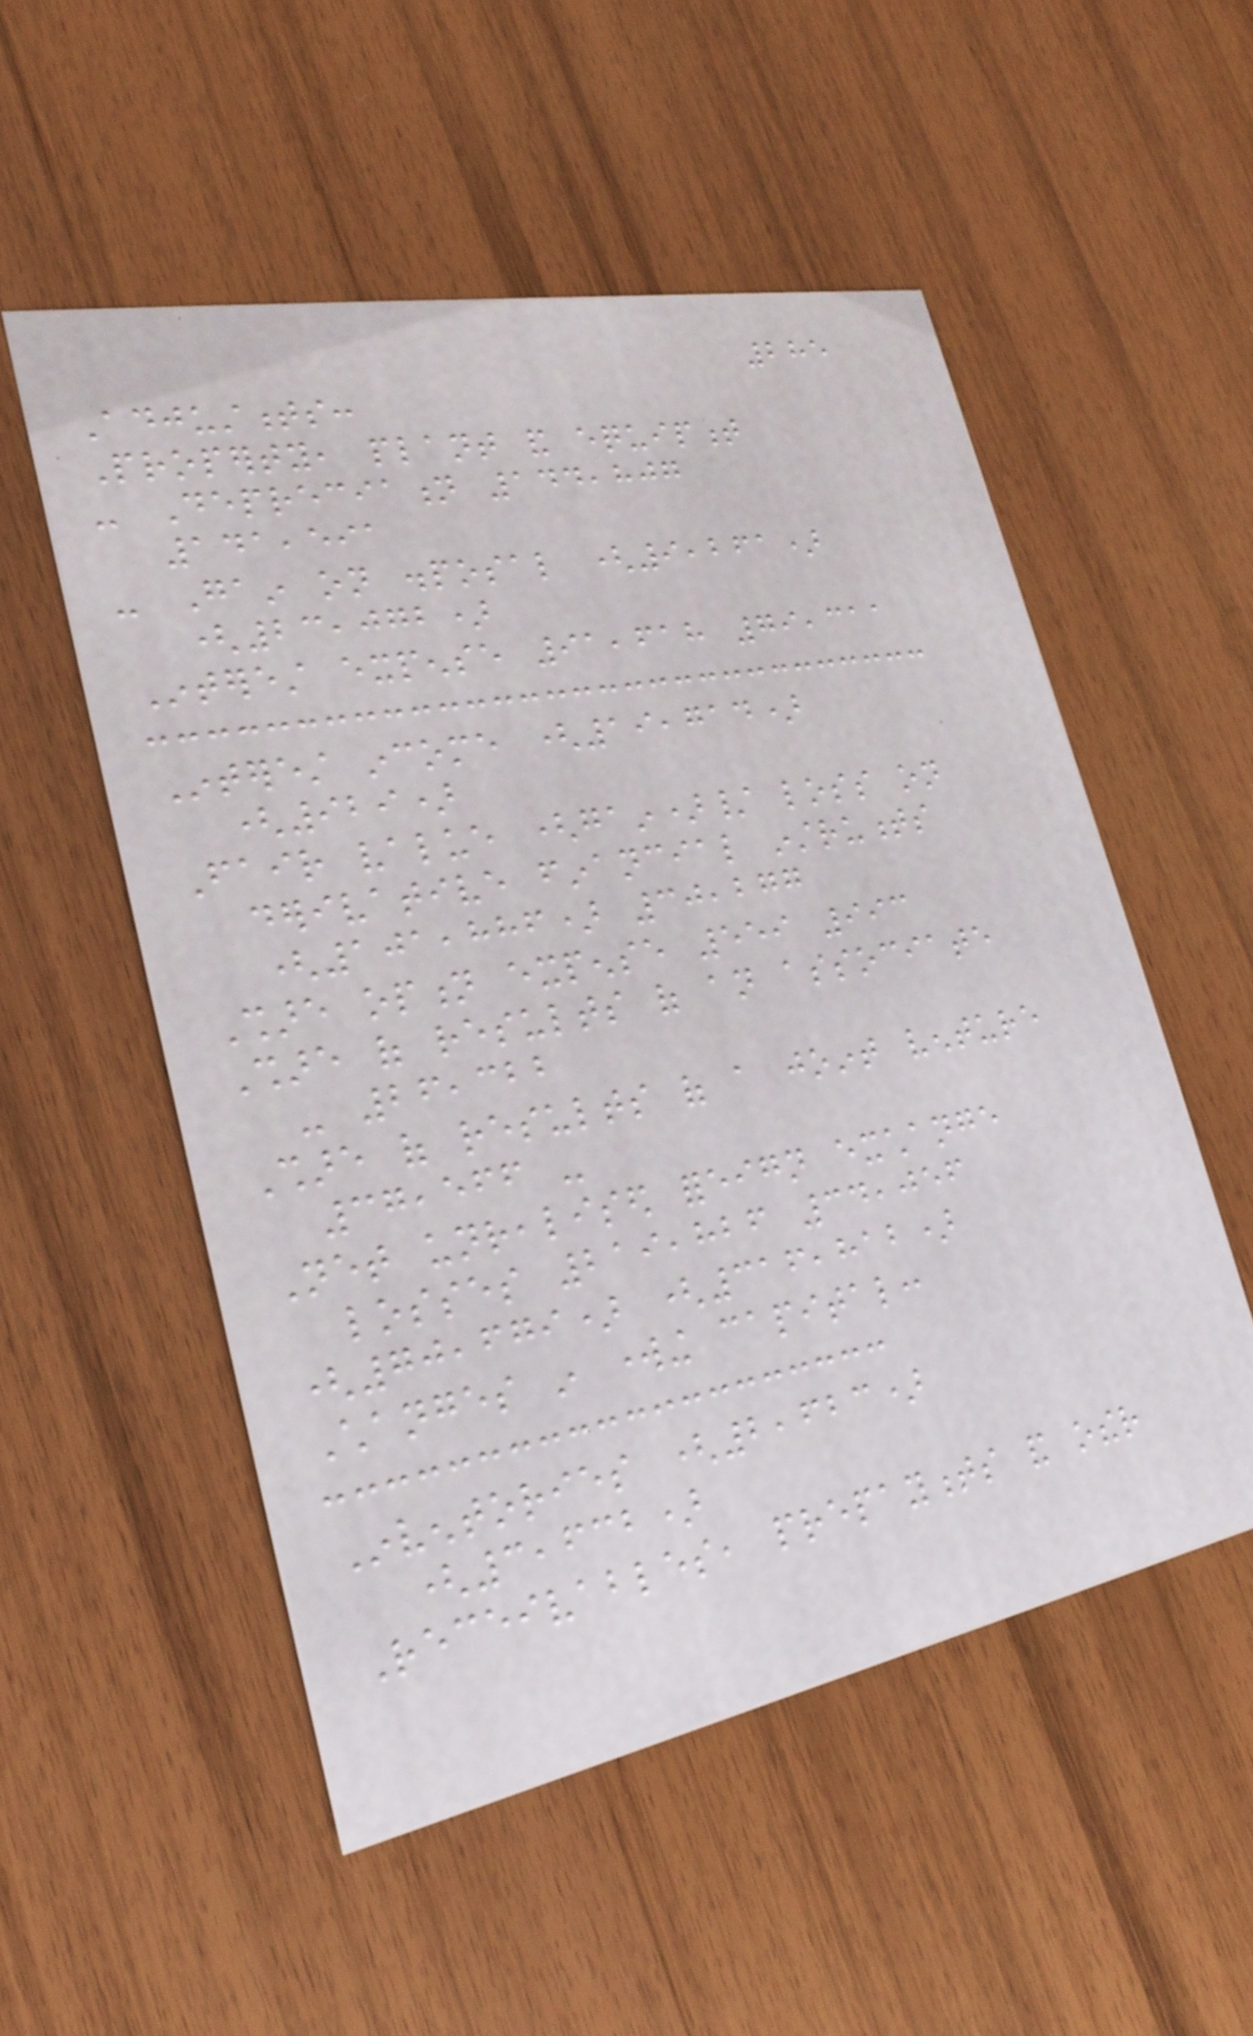285
Adjustments:
Property, plant and equipment
- Depreciation 144,807
141,591
- Gain on disposal (9,261)
(23,072)
Interest expense 91,618 79,311
Interest income (19,714)
(929)
Fair value (gain)/ loss on
derivative financial instruments
(101,886) 30,277
Share option expense 559 993
Share of results of an associate
- 26,322
Share of results of a joint venture
37,566 -
Net unrealised foreign exchange
losses 219,826 34,056
(70,679) (316,812)
Changes in working capital:
Inventories (2,623)
(3,632)
Receivables, prepayments and other
